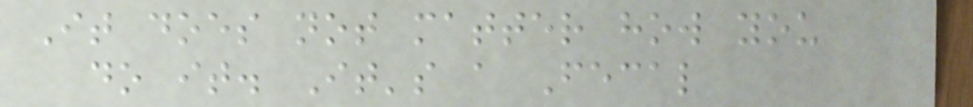It does not matter how you
do it. It's a Fecal
